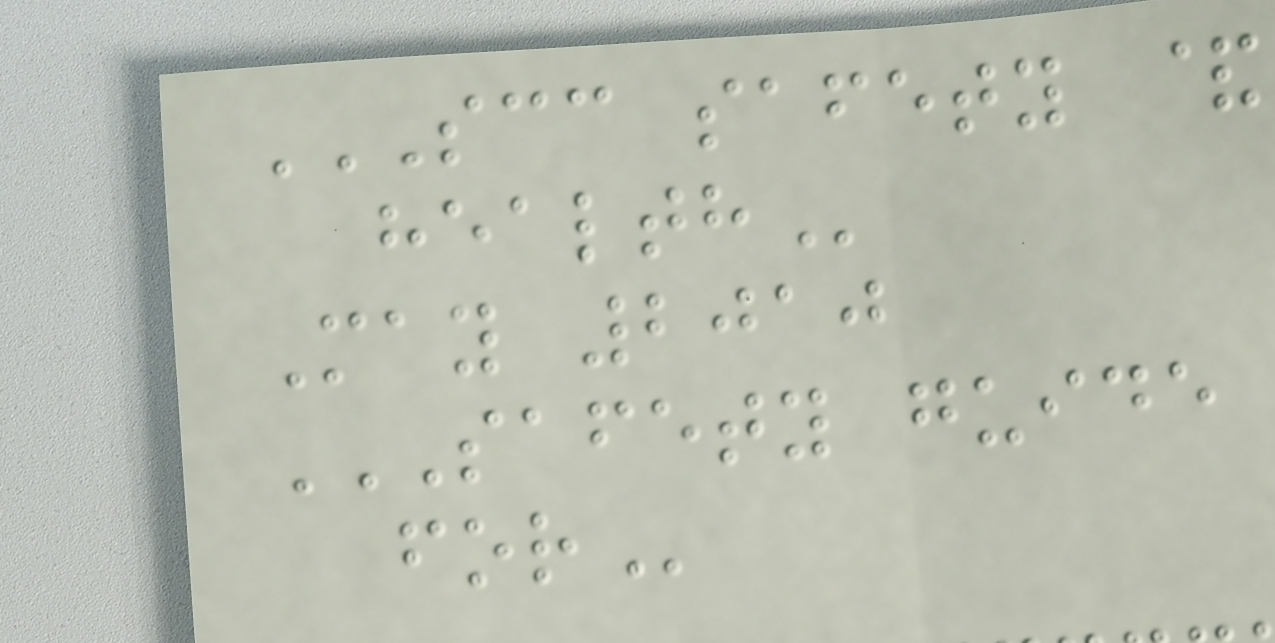SCC SAFETY &
HEALTH
May 2010
SAFETY GUIDE
FOR
